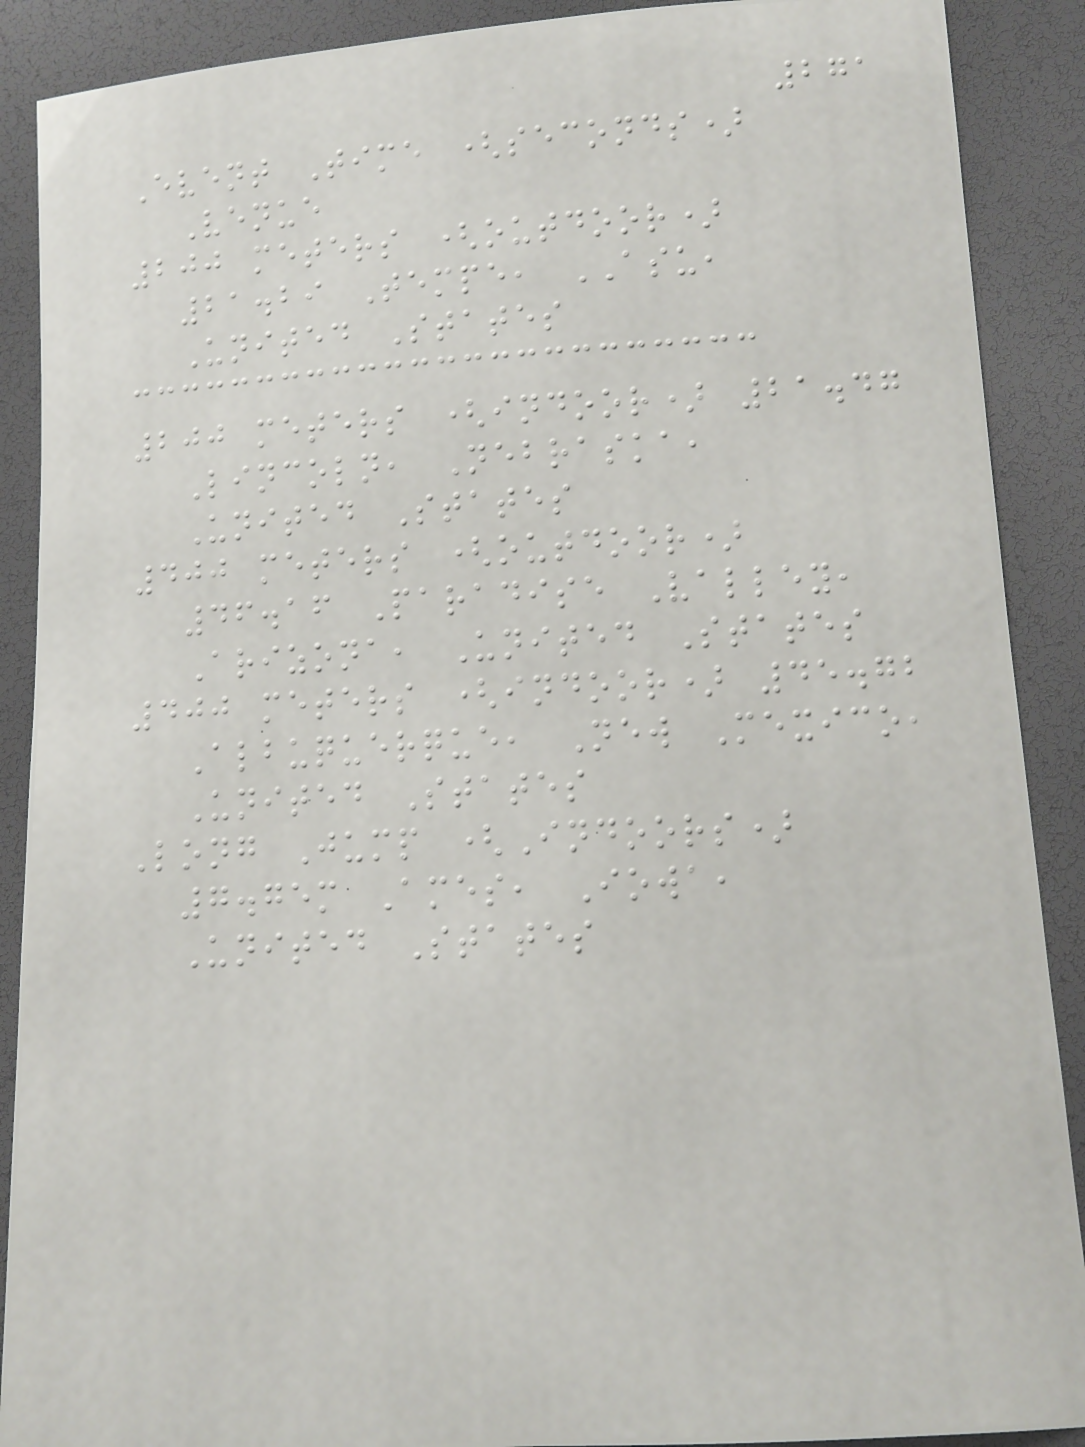271
Event Time (seconds)
Venue
200 meters (outdoor)
21.29 Tempe, ASU,
United States
200 meters (indoor) 21.47
Lincoln, Nebraska,
United States
400 meters (outdoor)
46.16 Paradise Valley,
Arizona, United States
400 meters (indoor) 45.72
Albuquerque, New Mexico,
United States
Long Jump (Indoors)
7.75m Ames, Iowa,
United States
